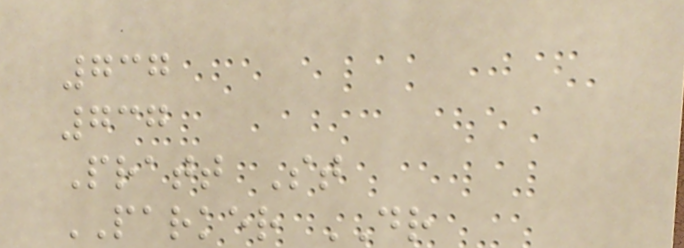737
737
Pratt St
PARKER DR
